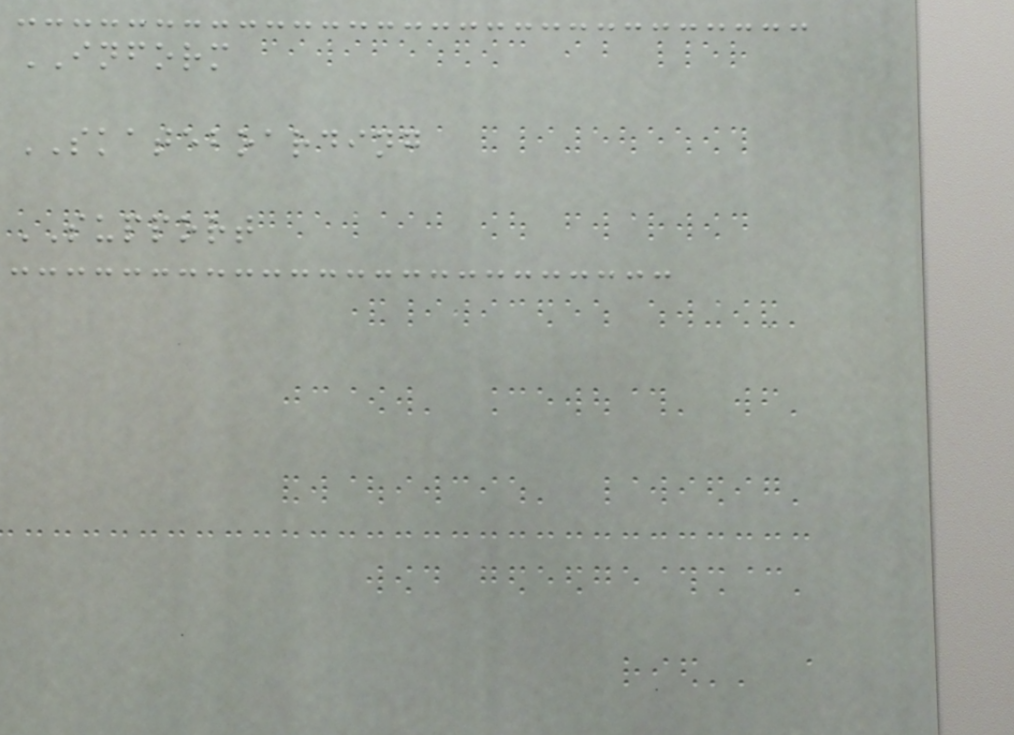INFORM
SKATEBOARDING
SUPPORT
